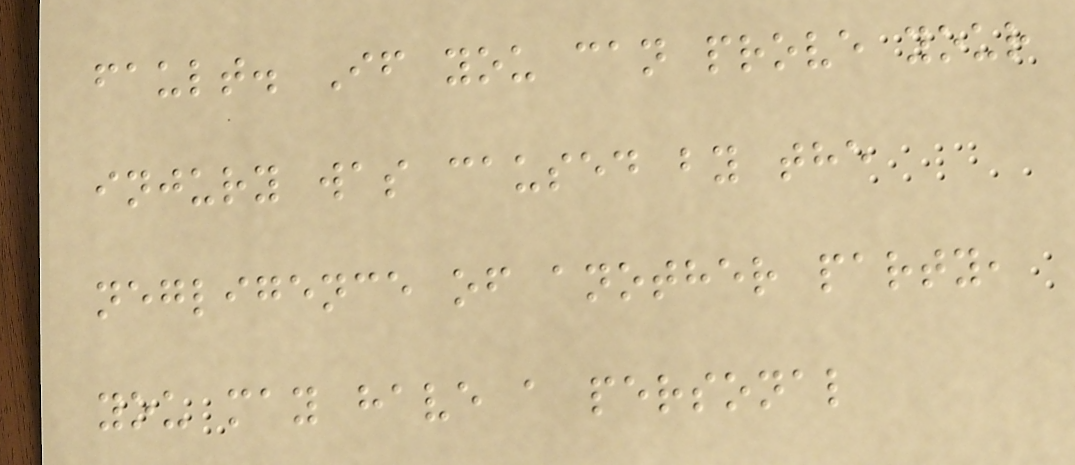fault. If you can prove your
injury was caused by the
negligence of another party,
you may have a personal
